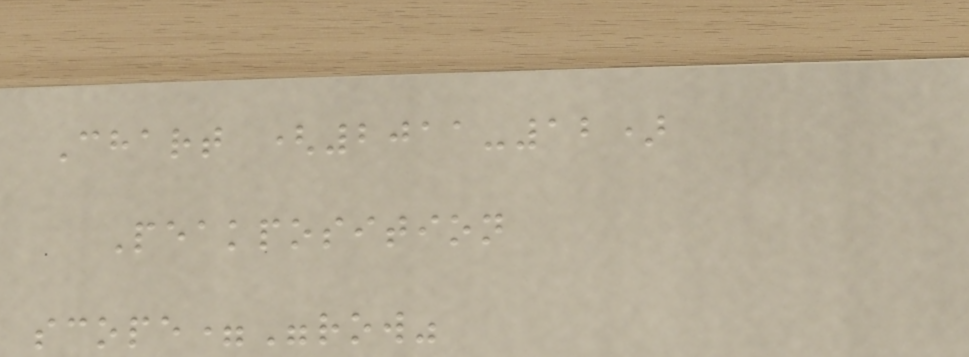Chart (2011-12)
Peakposition
scope="row"
